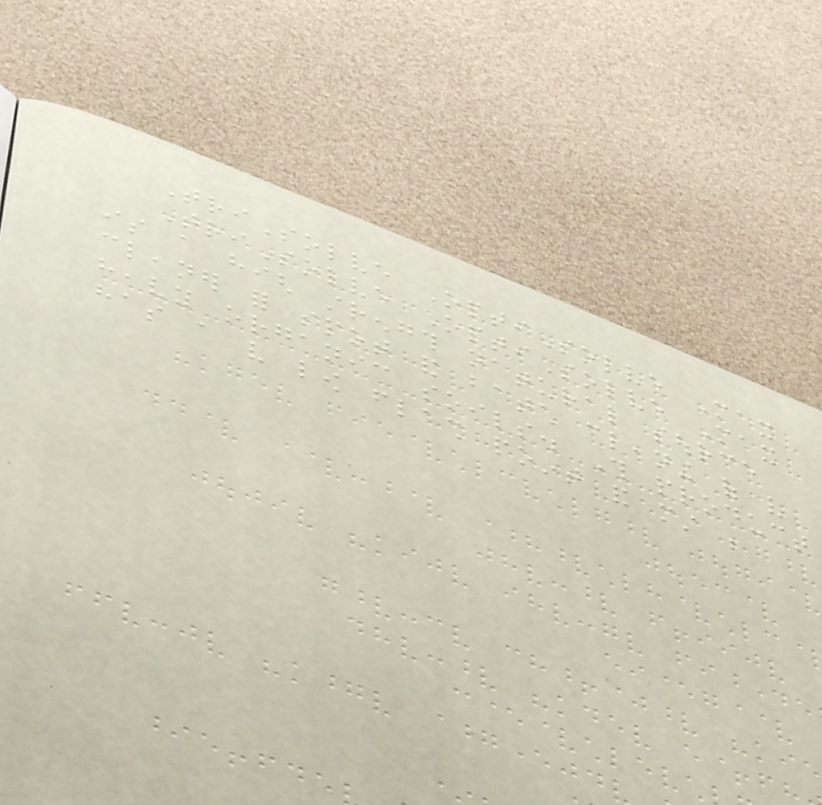TriSolve OptiSolve Max
TriSolve OptiSolve Max
is a high strength natural source
cleaner for spot and batch cleaning of very
heavy organic soils. This product
has a very low flash point and must be
